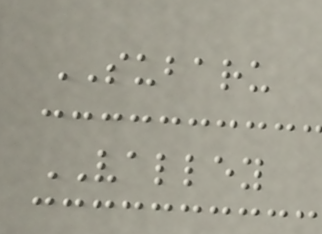SUBARU
VALLEY
